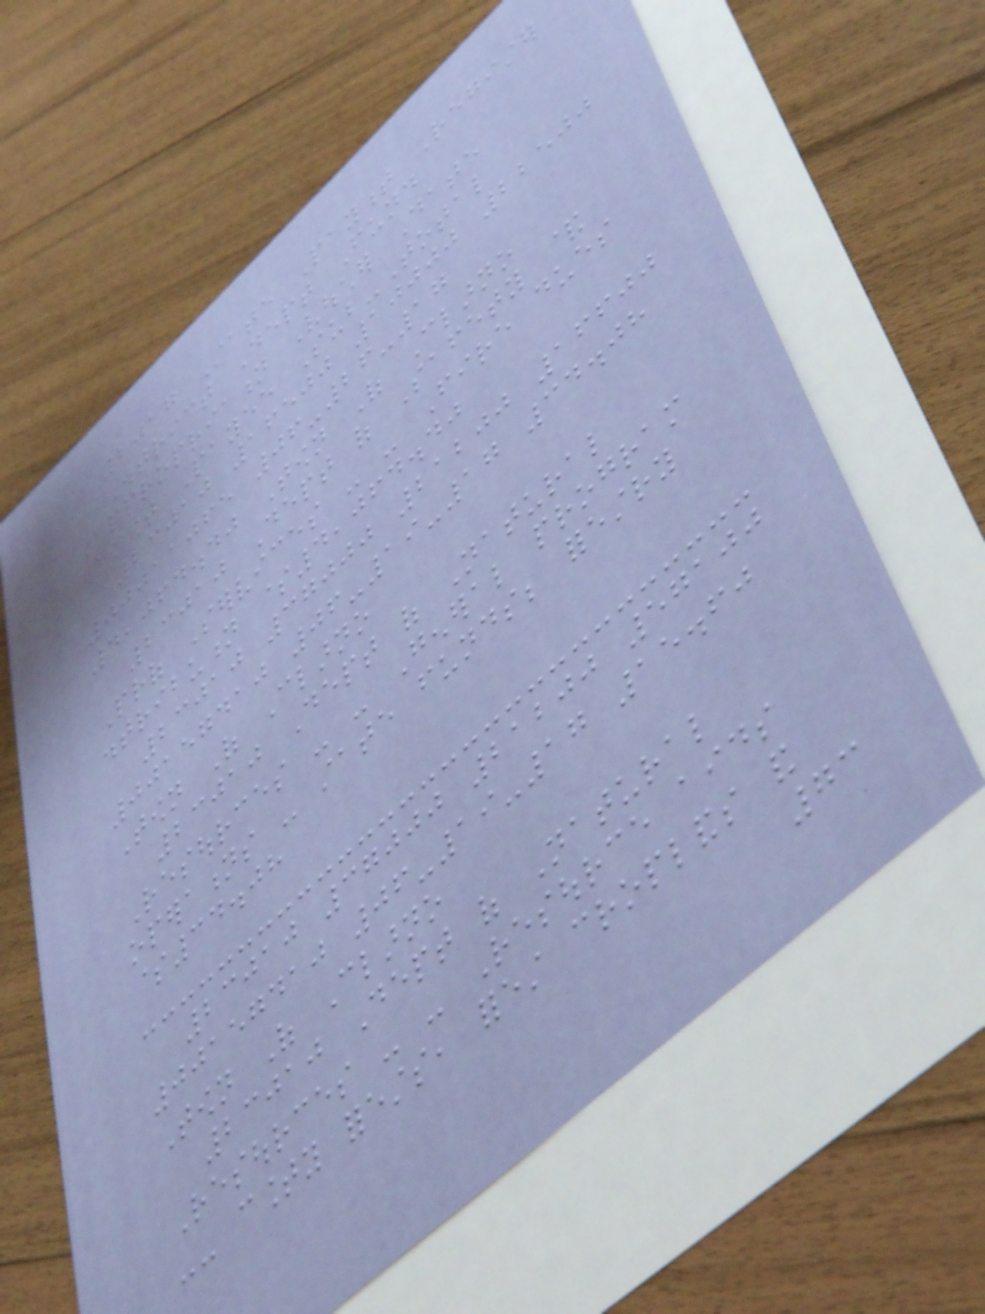2017 State Payment Register
District Dept Fund
Appropriation Voucher Date
Amount Payee Sub-Total
23010 16500 10000 22500
00011065 06-26-17
4,064.40 Town Of Clarno
23010 Dept of Safety &
Prof Services - - Fire dues
distribution $4,064.40
23010 37000 21200 16600
00157410 06-19-17 34.08
Town Of Clarno
23010 Dept of Natural
Resources - - General program
operations - state funds; forestry
$34.08
23010 37000 21200 57100
00157410 06-19-17 15.60
Town Of Clarno
23010 Dept of Natural
Resources - - Resource aids
-- county forests, forest croplands and
73
